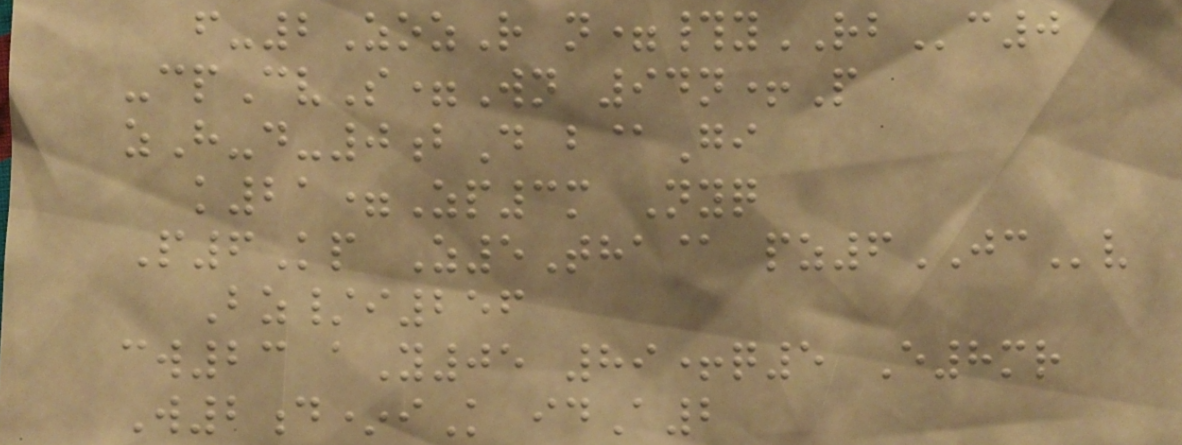f-2ZozR n=#yRBc0
-cpCvS=Wn 94n+P
zH-d-0bD b@Gi
k21=Zp3m Nyq
P6Kp Z5Tha@ pz6JCv
Bz/i256
cw23 aY05 89+q5 E8mr
W2d*iK idA2
